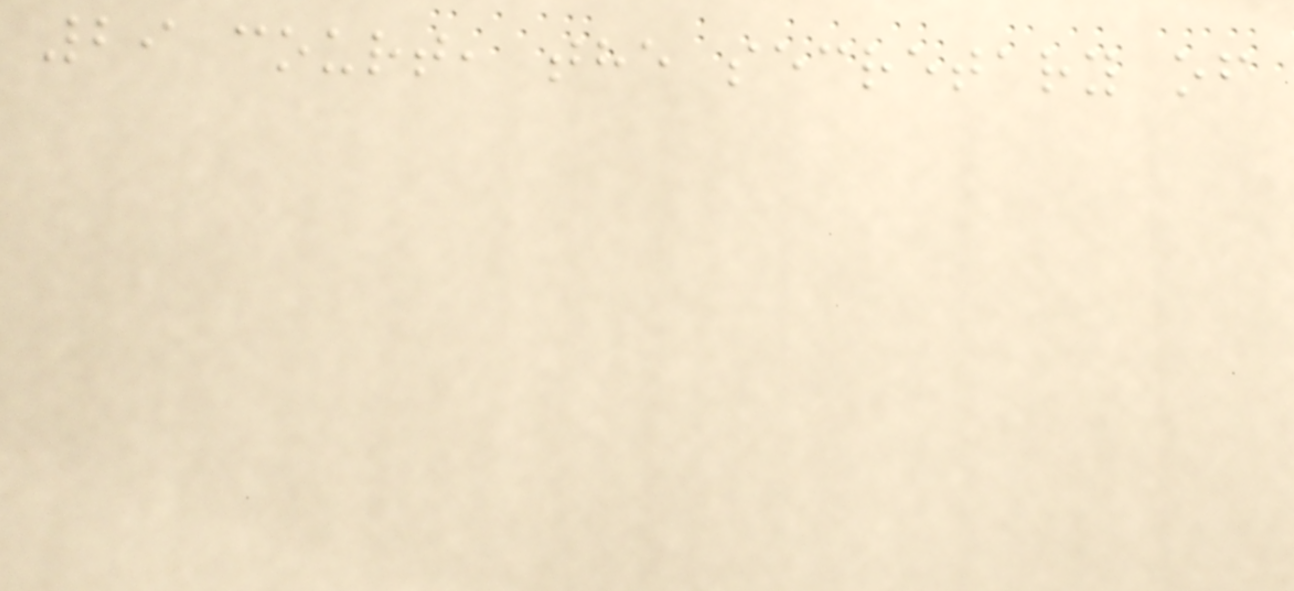29 court, the secretary of
